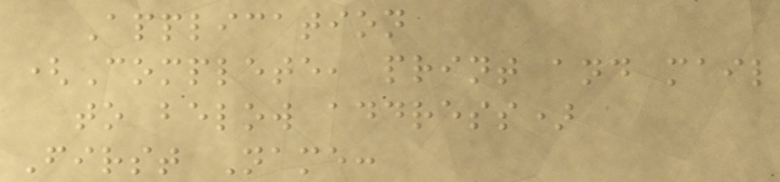Application
(Complete, print and mail
to below address)
First Name:
